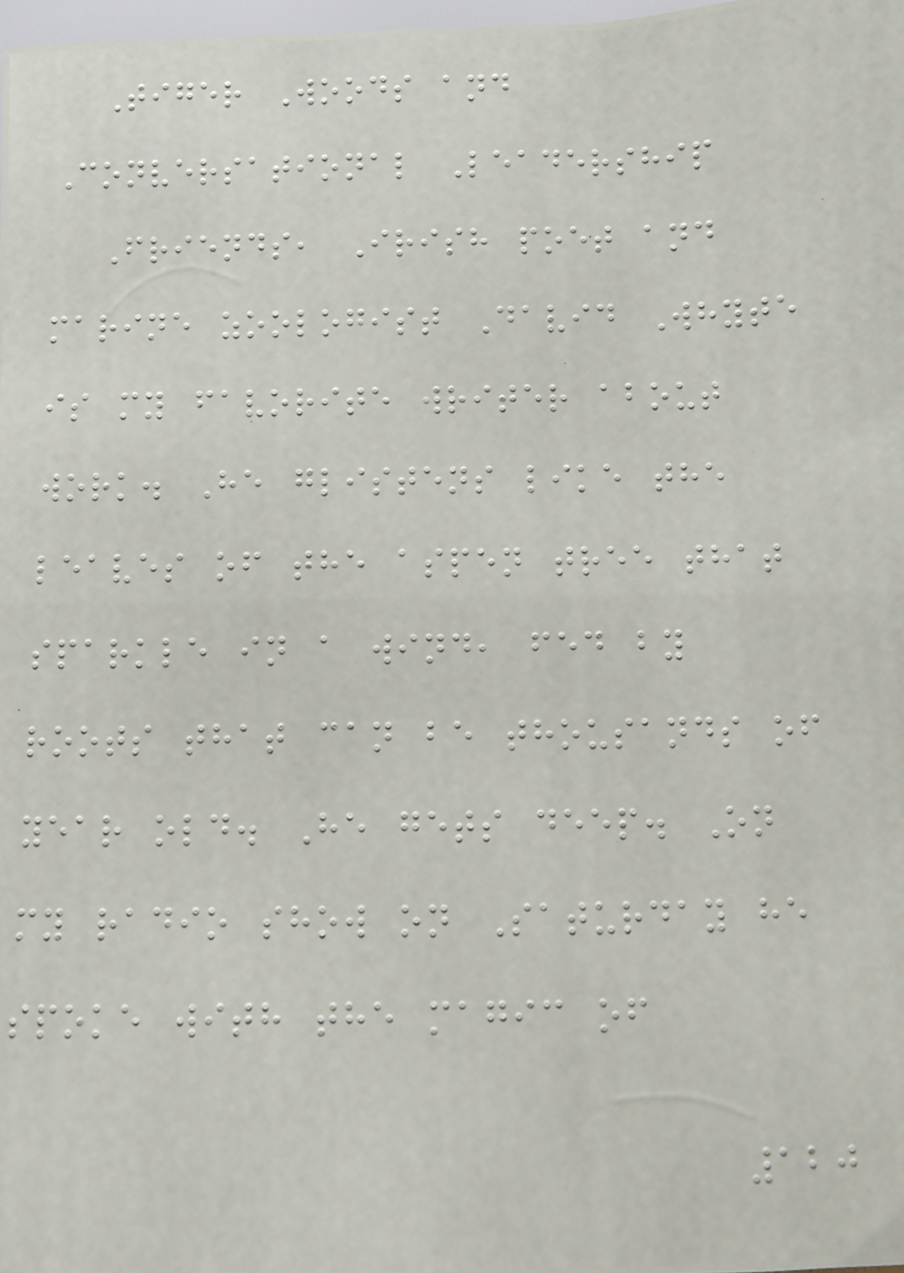Tiger Woods and
Conversational Leadership
Friends, Irish poet and
marine zoologist David Whyte
is my favorite writer about
work. He glistens like the
leaves of the aspen tree that
sparkle in a wind, fed by
roots that can be thousands of
year old. He gets deep. On
my radio show on Saturday he
spoke with the magic of
120
